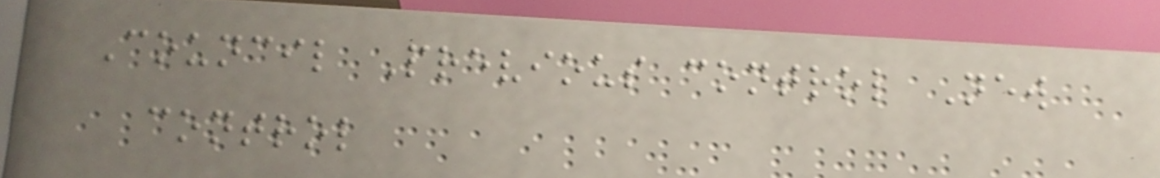Council Previous control New
control
